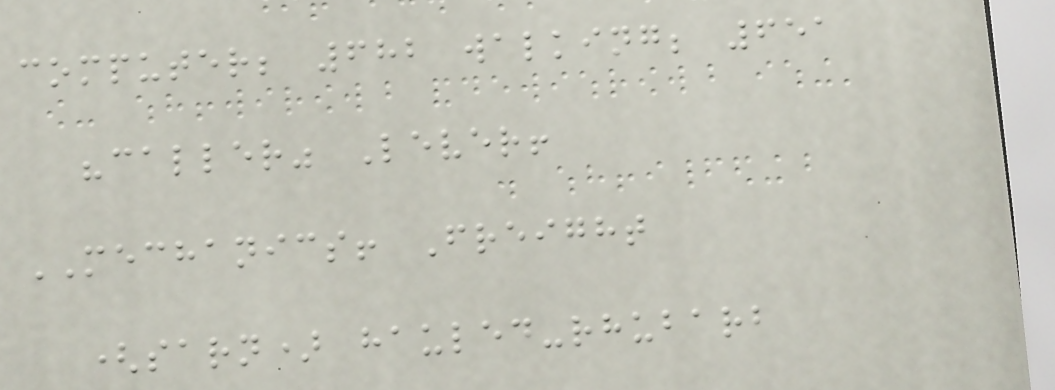computer; 682 walking; 651
"caller" Lever!
MECHANICS! Freight
(sarn) hauled-rhubarb
